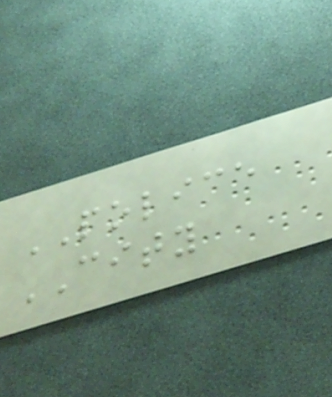POLICE
CITY
